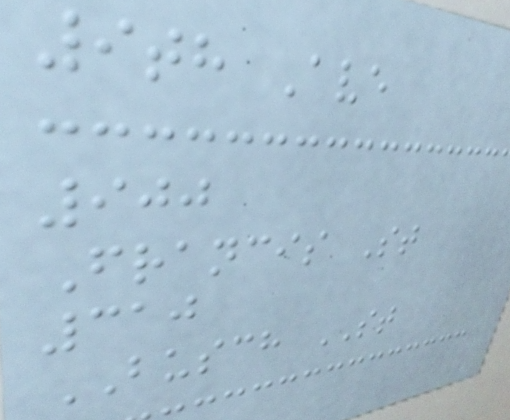9th Ave
900
Francis St
310
BUSCH ST
